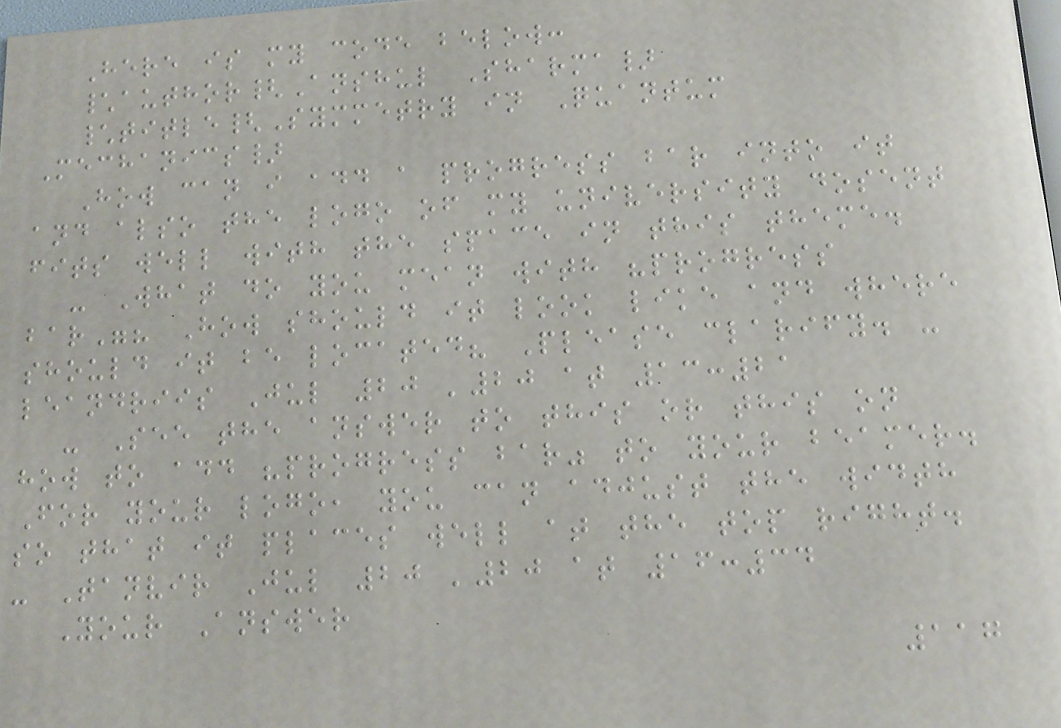Here is my code below:
\author{Anshul Sharma}
\title{Symmetry in Quantum
Mechanics}
How can i add a progress bar into it
and also the logo of my university dosent
fits well with the space in this theme.
- What do you mean with "progress
bar"? How should it look like and where
should it be located? Please clarify. -
leandriis Jul 20 '20 at 13:21
- See the answer to this or this on
how to add "progress bar" to your beamer.
For your logo, you can adjust the width
so that it places well at the top right.
- Tanvir Jul 20 '20 at 16:34
Your Answer
117
